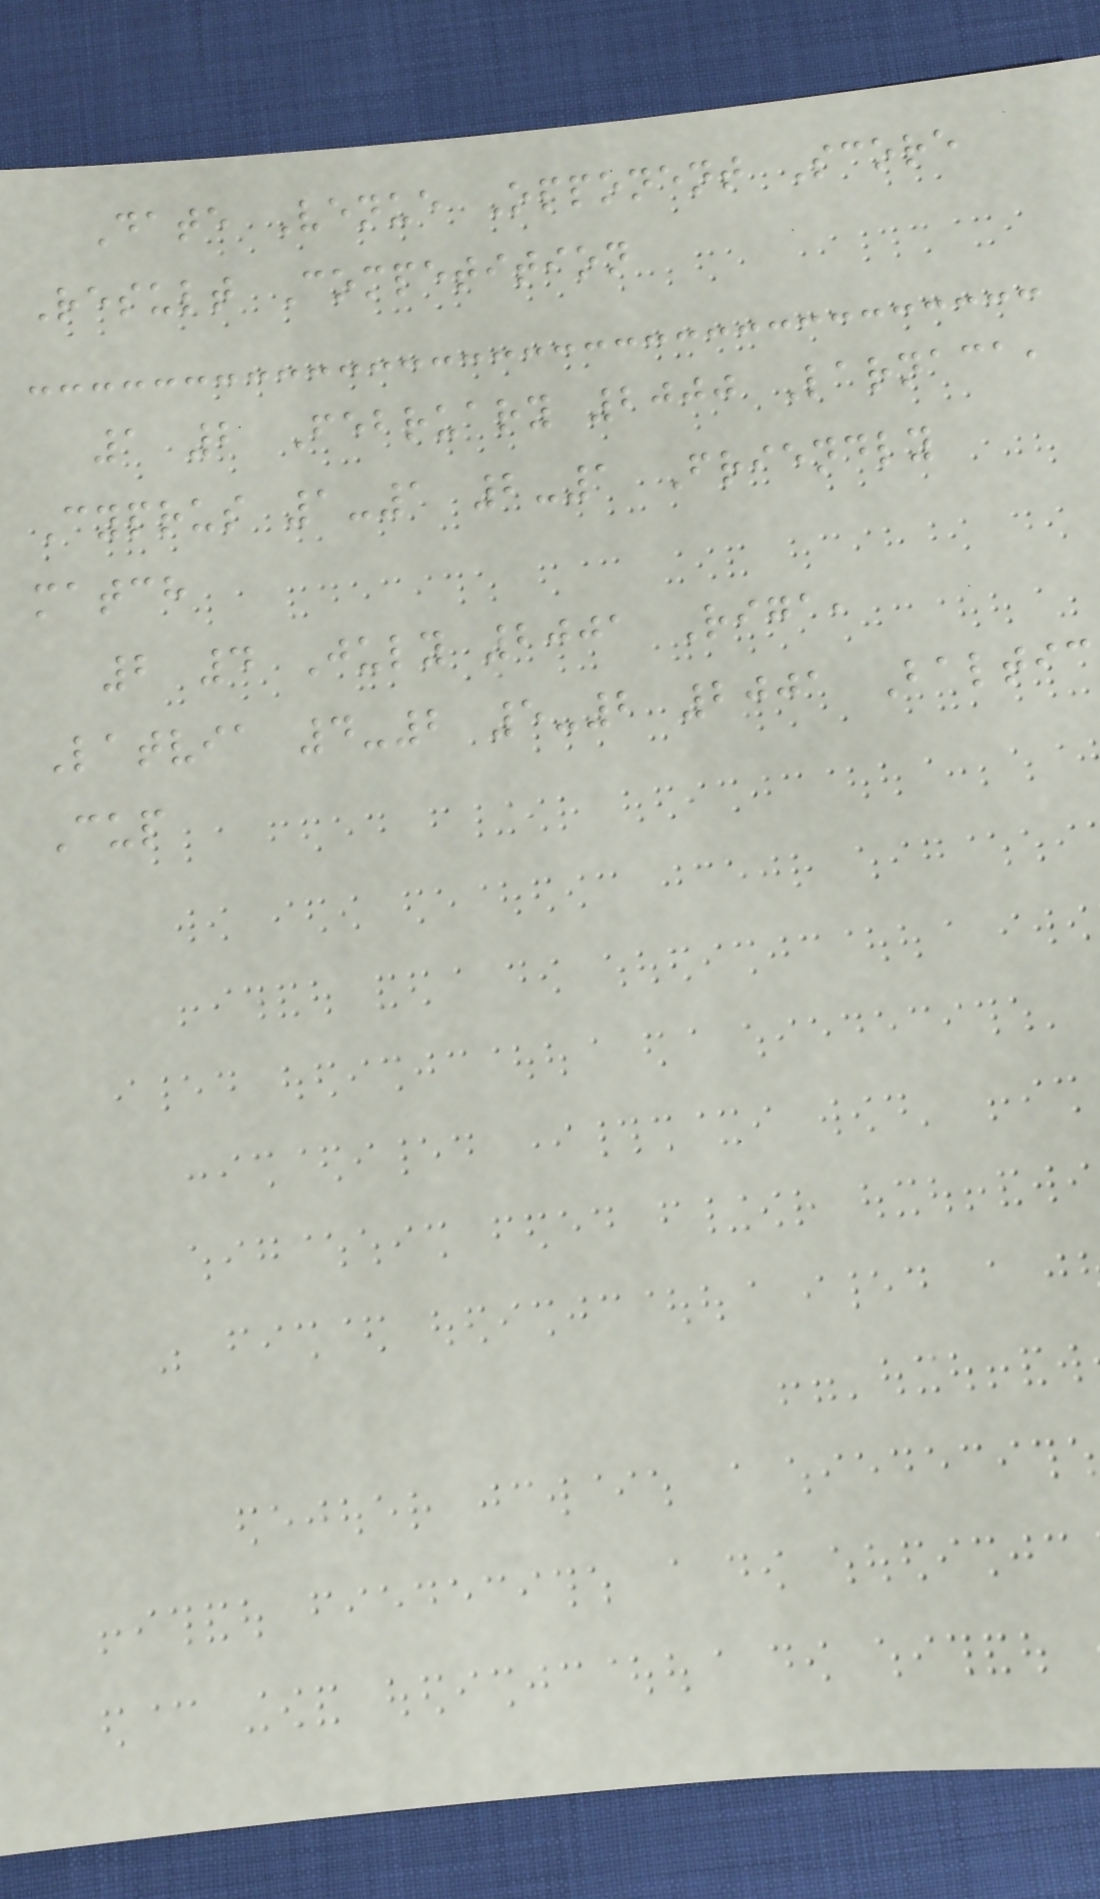Date Venue Opponent Score
Result Competition
1 2 February 2000 Larnaca,
Cyprus 1-1 2-1 Friendly
match
2 4 July 2001 Riga,
Latvia 4-2 5-2 2001 Baltic
Cup
